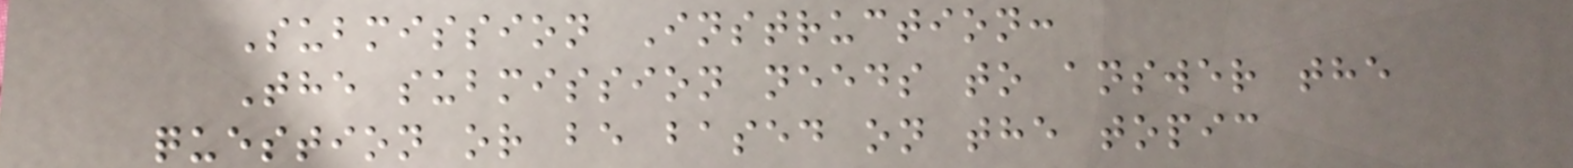Submission Instruction:
The submission needs to answer the
question or be based on the topic
